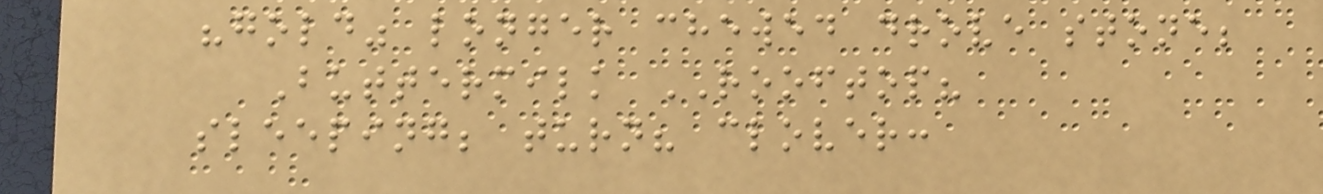"gold" longer chewed drove stone;
Buttermilk ROOFTOP?
sleeping; turn? clover:
